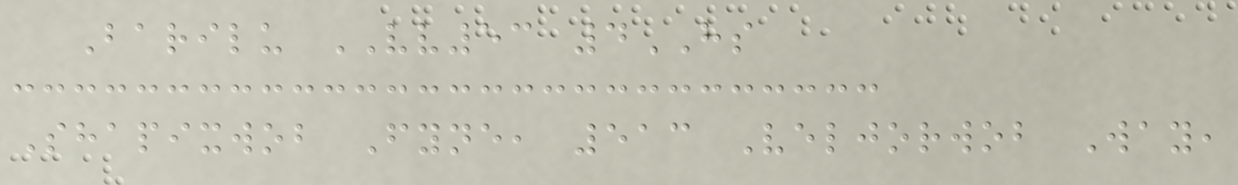Barilu VV53 4HS
Shapixwob Fyne, 513 Veljorwob Way,
